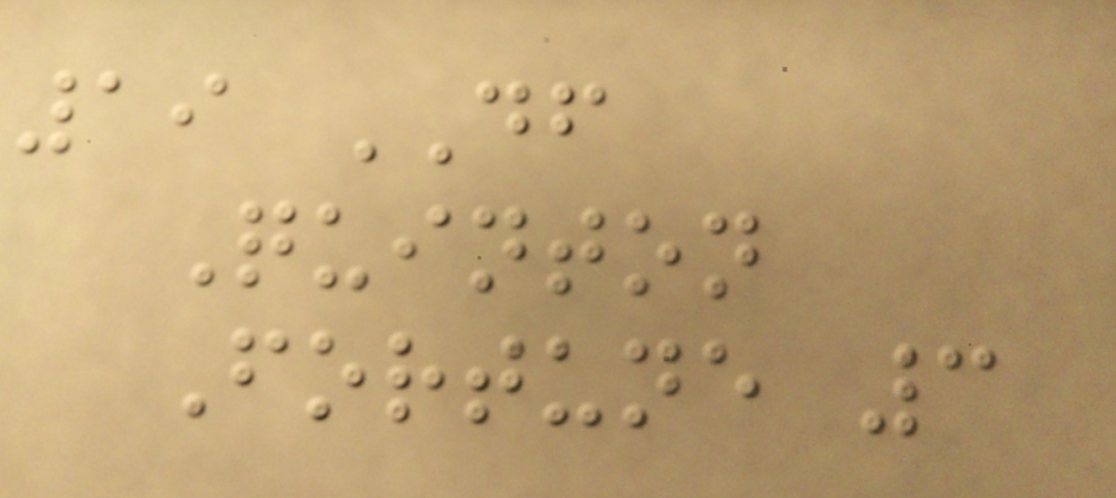19 DF
Quinton
Fortune 3
